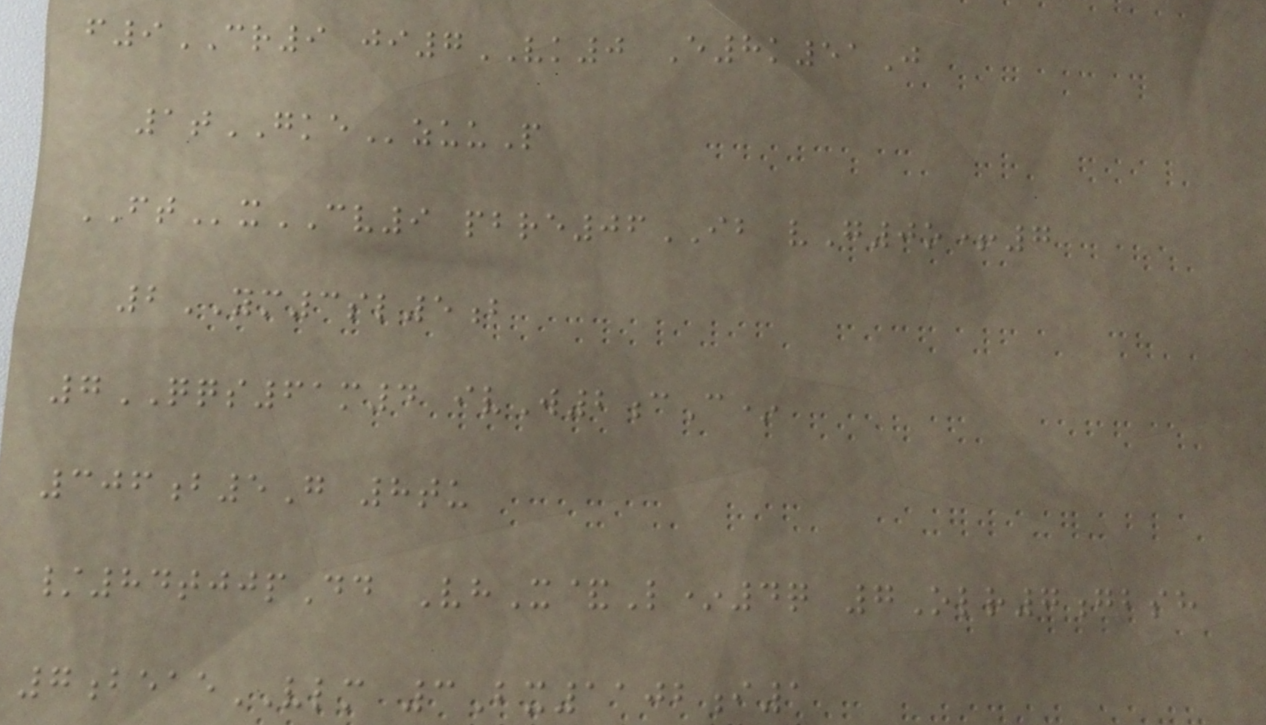f9CR9 ji7VK0 E8k51J
1tGKEzuuP
FTxCV9 pbre06IB vG0o+7
2YM3sl5b
7QQS61m4 ivW2cC*
306b5G 8tu
/84tjjpDd VhX&L*4q 7Olr7gbsh
7beaeVLM 3Bx1102i1
